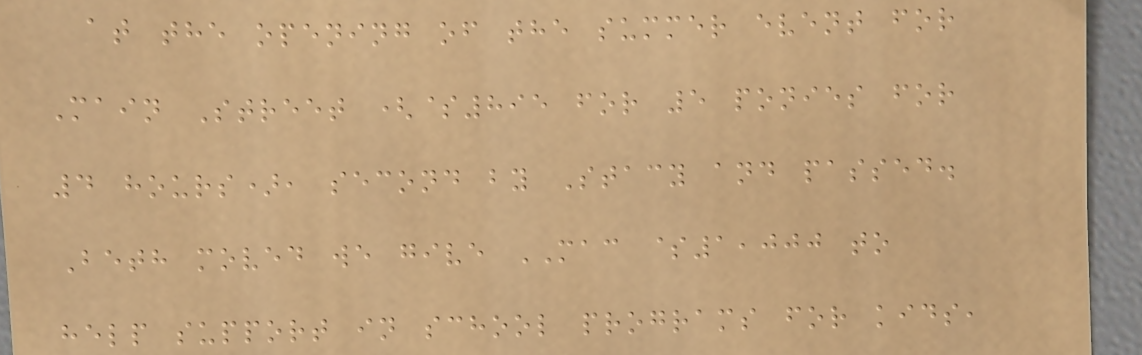at the opening of the summer event for
Main Street ($895 for 5 ponies for
4 hours), second by Stacy and passed.
Beth moved we give MAC $1,000 to
help support in school programs for kids,
